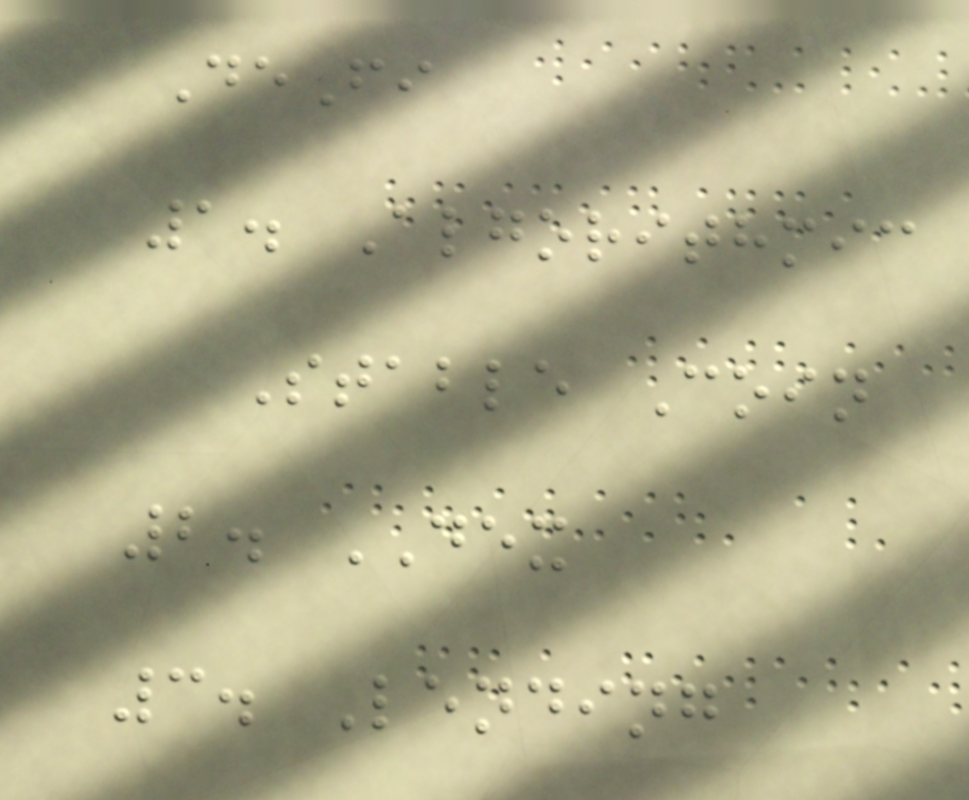DeFi
1. Algorithmic
Stable Coin
2. DEX
3. Lending
